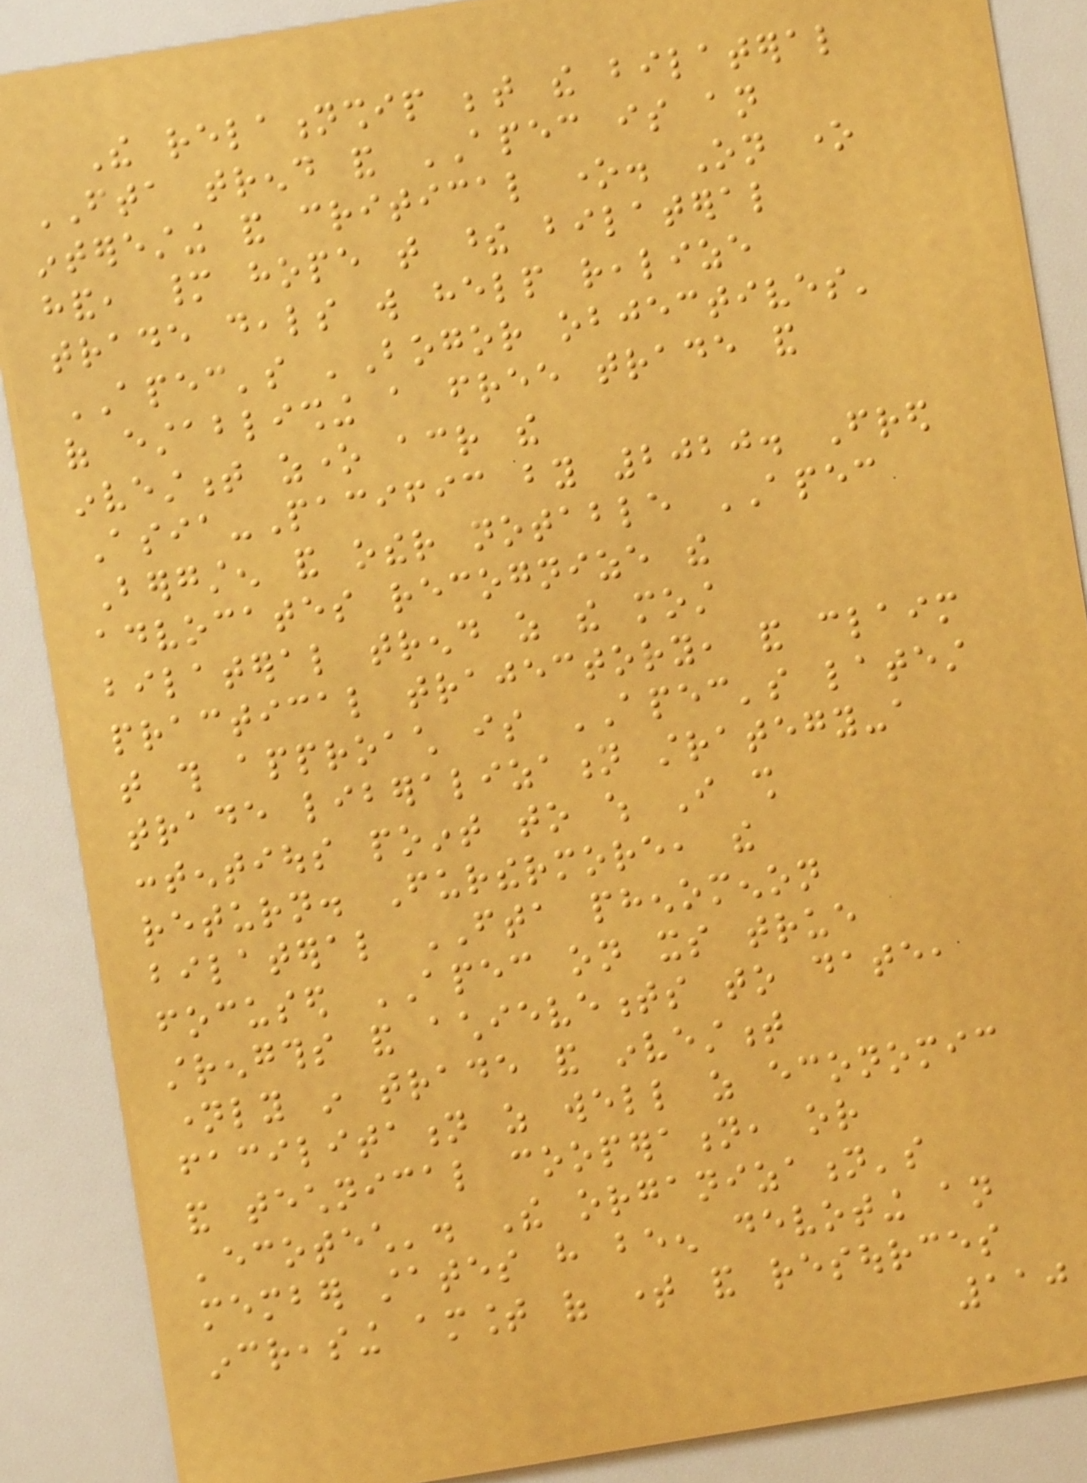The relationship between the bilateral
FTA trend and APEC is an
interesting and critical one. On one
hand, many hope that these bilateral
trade deals will help realize
APEC's 'Bogor objectives'
of establishing a free trade and
investment zone across the
Asia-Pacific by 2020. Fred
Bergsten and other notable APEC
advocates recognize the
bilateral trend as the most
practical trajectory, and claim
that this approach is APEC's latest
trade liberalization strategy-a
contentious point to which I shall
return. Furthermore, the
bilateral FTA phenomenon
focused APEC on its true
strengths and achievements to date,
namely in trade and investment
facilitation as well as economic
and technical cooperation, or
'ecotech'. The organization's
member states have been devoting an
increasing amount of time and resources
110
